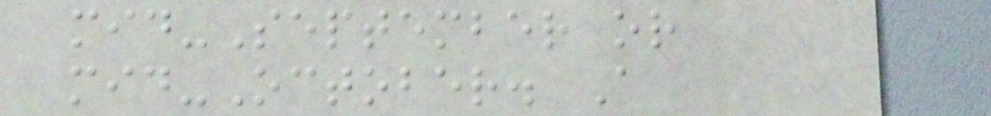mid-September or
mid-October. A
